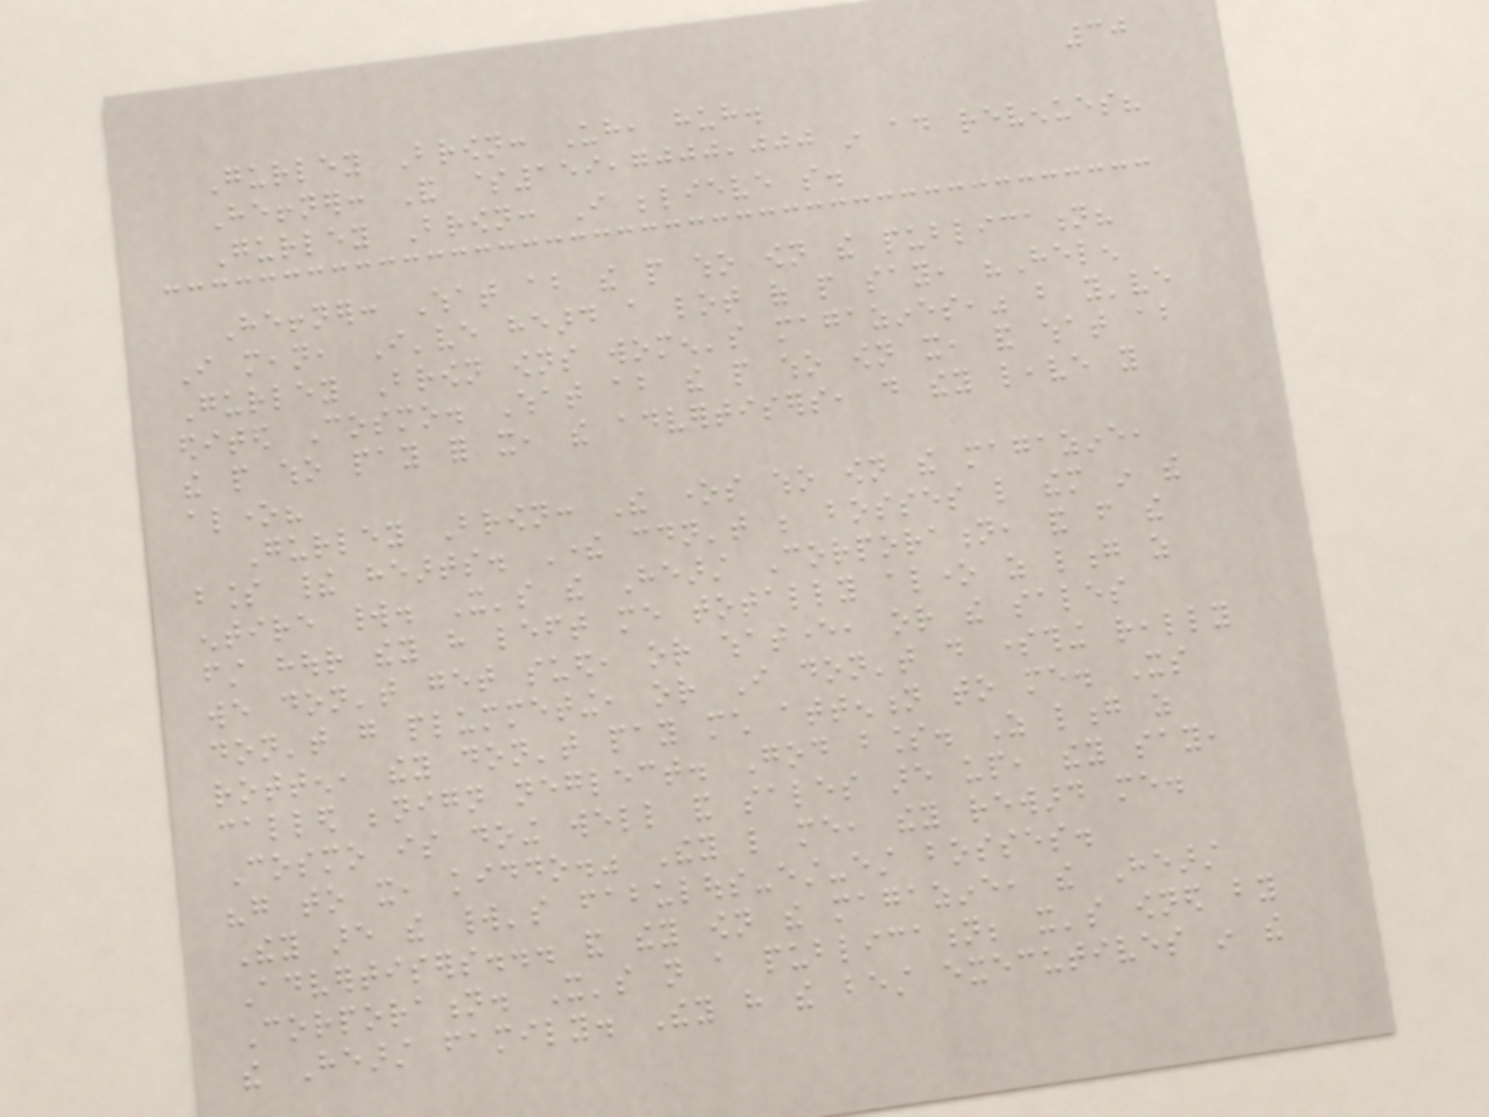30
Gurley Brown: Uh, huh.
Heffner: And $159,7000,000 in ad revenues?
Gurley Brown: I believe so.
Heffner: What about the people who own the publication?
I mean, I've heard a lot of people say, "Helen
Gurley Brown owns women's magazines," but you've
edited Cosmo. What about the people who own it, and what about
the people who pay for it, the advertisers, do they leave you
alone?
Gurley Brown: The ones who own the magazine,
bless their hearts. There couldn't be bosses like them in the
entire world. It's the Hearst Corporation, and from the
first hour they have left me totally alone as long as
we don't get sued, or whatever, or the sales
don't go plummeting, or I don't do something really
rotten, they don't pay much attention to me. Its
called benign neglect. God bless. As long as
Cosmo is doing well and sales are up, they say,
"go to it, kiddo." They like me, they reward me.
They are the world's fabulous-est-est bosses.
Advertisers... and they own the magazine, the Hearst
Corporation. It's not a publication; it's owned by
the Hearst family. They have the best executives in the
